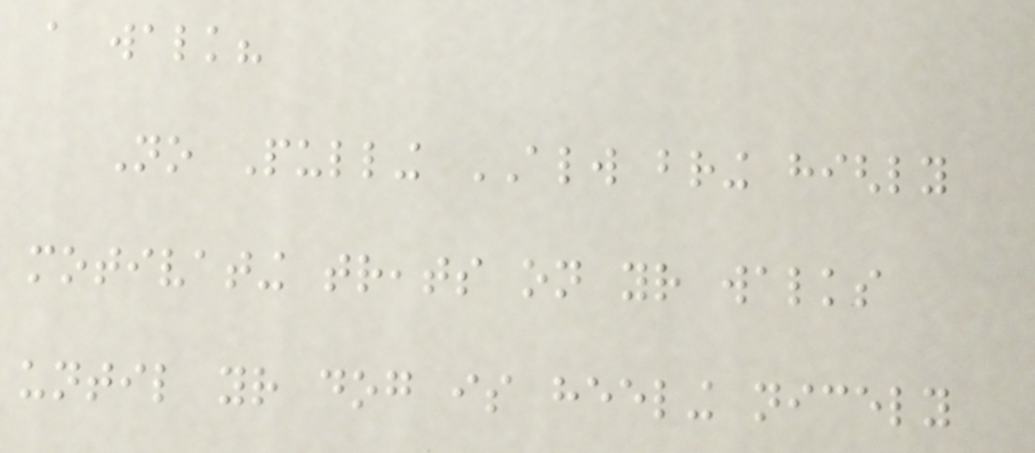a walk?
No Pulling ALWAYS bring highly
motivating treats on your walks
until your dog is heeling nicely
